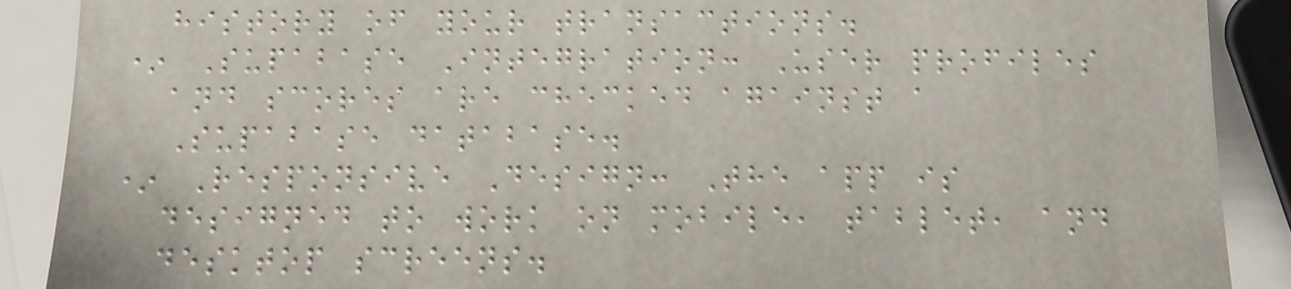history of your transactions.
* Supabase Integration: User profiles
and scores are checked against a
Supabase database.
* Responsive Design: The app is
designed to work on mobile, tablet, and
desktop screens.
